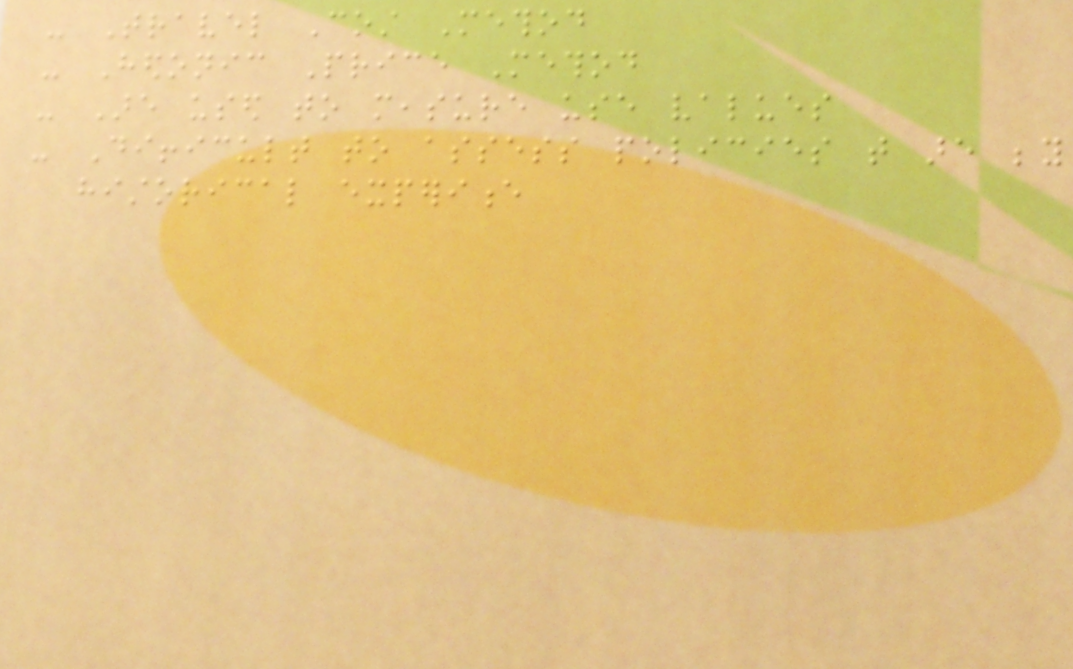- Travel Cost Method
- Hedonic Price Method
- Are used to measure use values
- Difficult to assess policies that are beyond
historical experience
